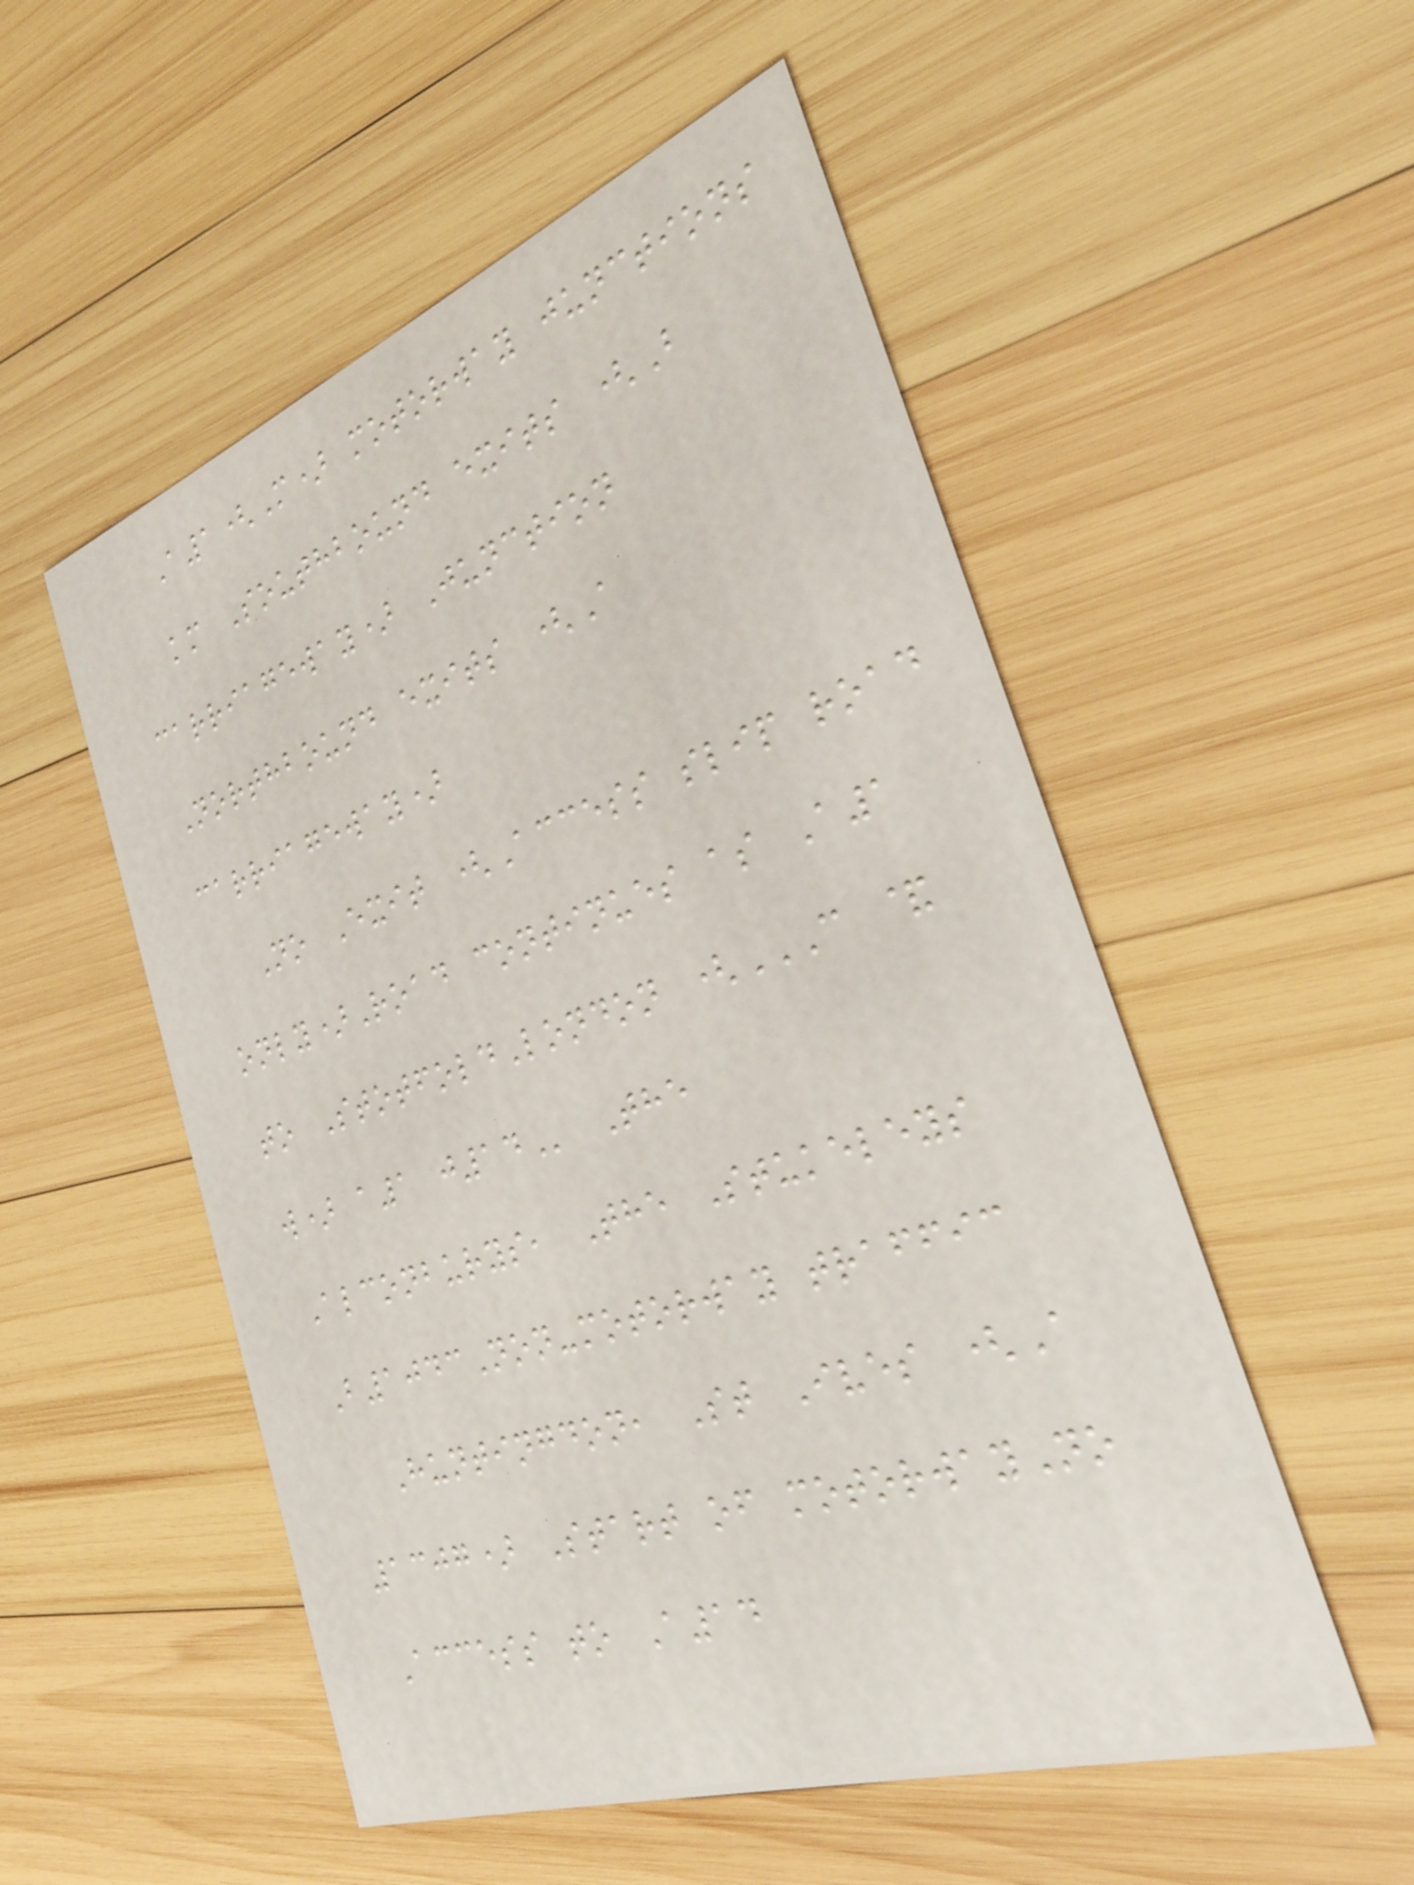A1(M) motorway junctions
km Southbound exits (B
carriageway) Junction
Northbound exits (A
carriageway)
No Exit (Access slip road
only)Road continues as A1
to StotfoldLondon (C &
W) A1 J14 The
Alconburys, The Stukeleys
B1043Non-motorway traffic
Huntingdon, St Ives (A
1307) Start of motorwayNo
Access to A14
